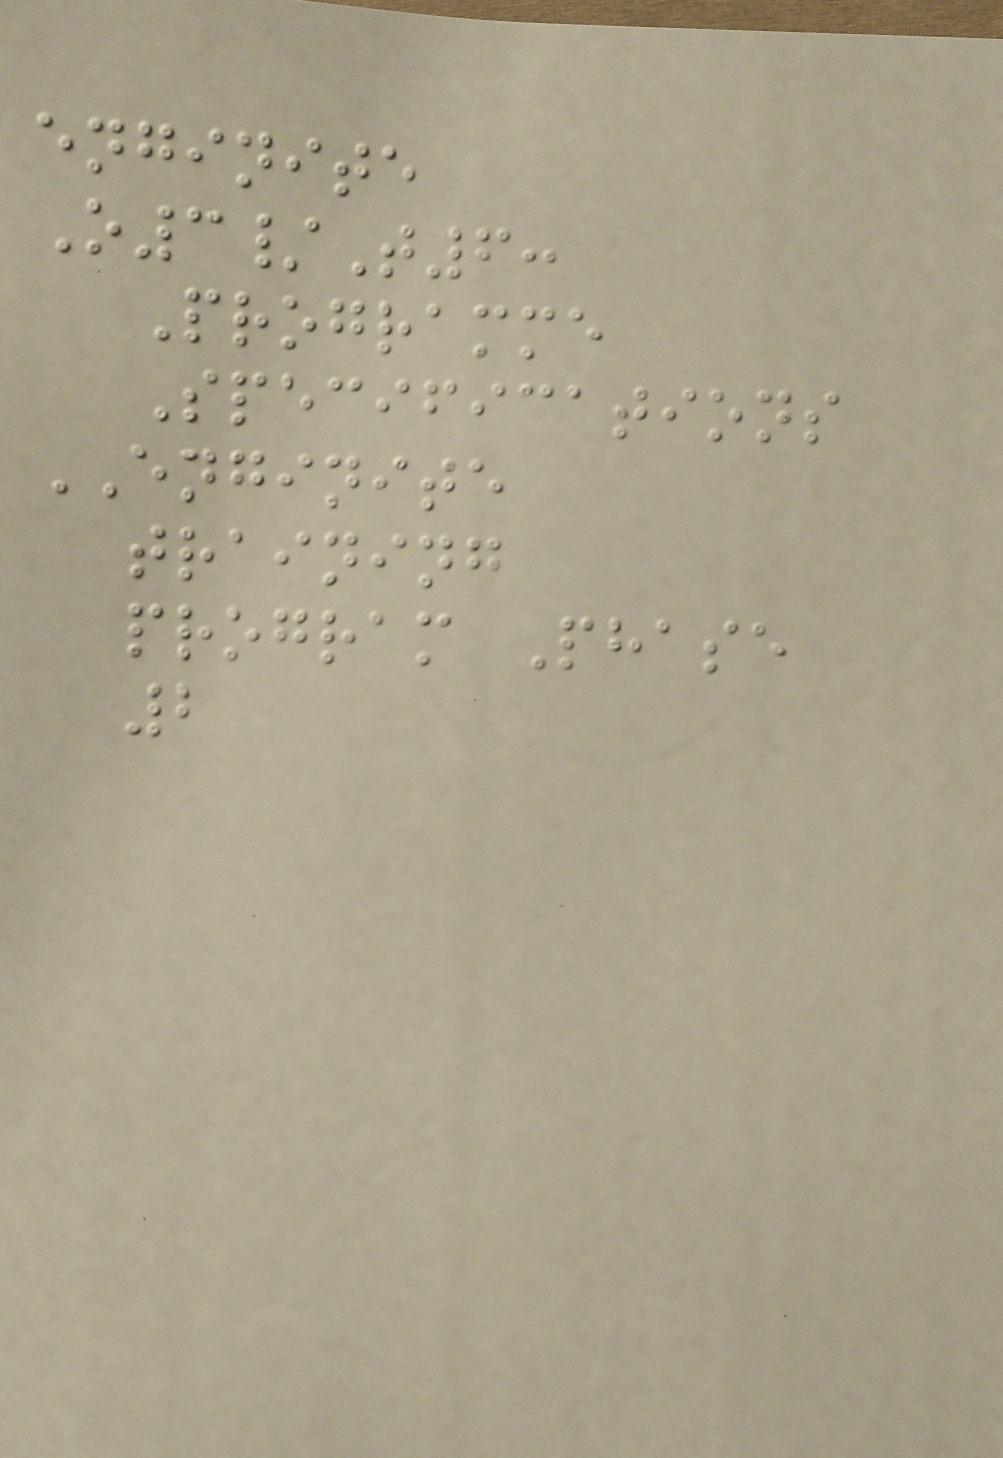enginite
O3/T6:
Programme
Specifications
ENGINITE
training
program Phase
2
